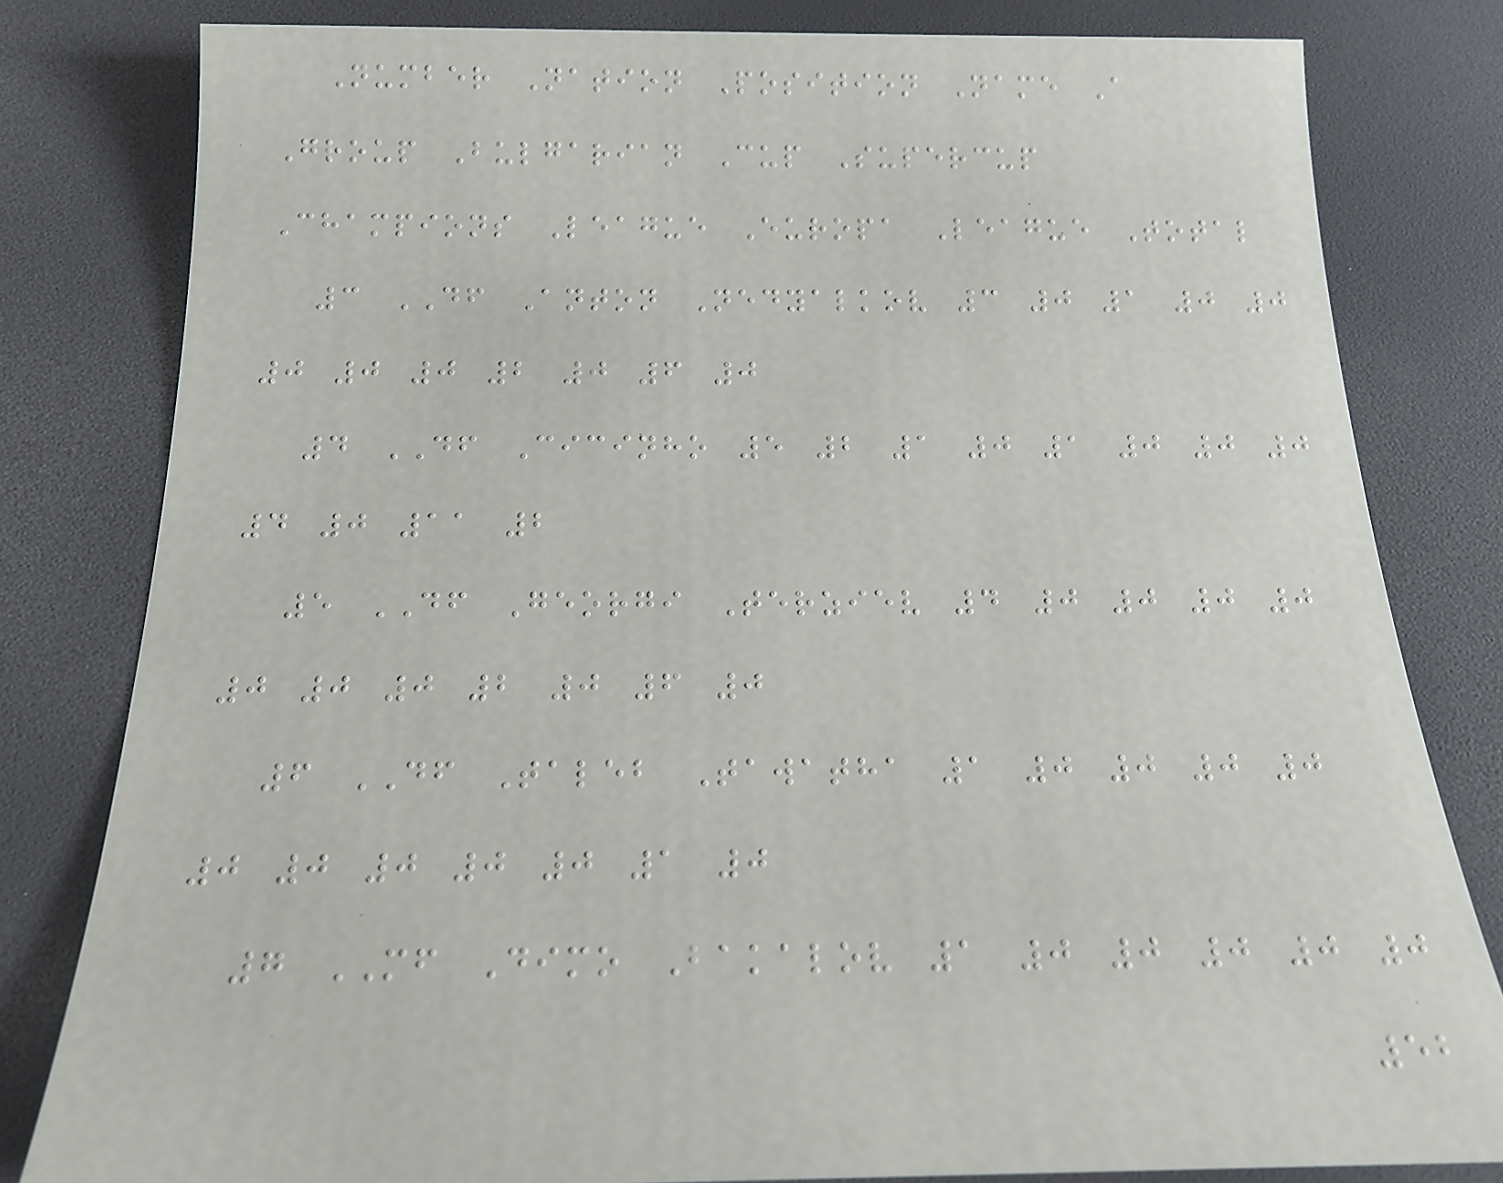Number Nation Position Name A
Group Bulgarian Cup Supercup
Champions League Europa League Total
3 DF Anton Nedyalkov 3 0 1 0 0
0 0 0 2 0 6 0
4 DF Cicinho 5 2 1 0 1 0 0 0
4 0 11 2
5 DF Georgi Terziev 4 0 0 0 0
0 0 0 2 0 6 0
6 DF Taleb Tawatha 1 0 0 0 0
0 0 0 0 0 1 0
7 MF Dimo Bakalov 1 0 0 0 0 0
52
